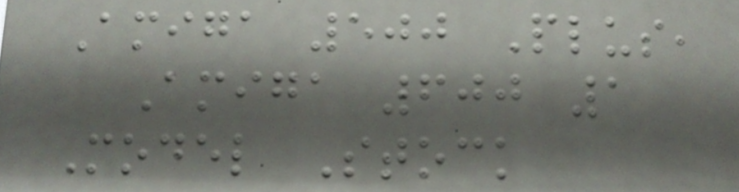Amiga 500 Plus,
Amiga 600 1
Model Stock
